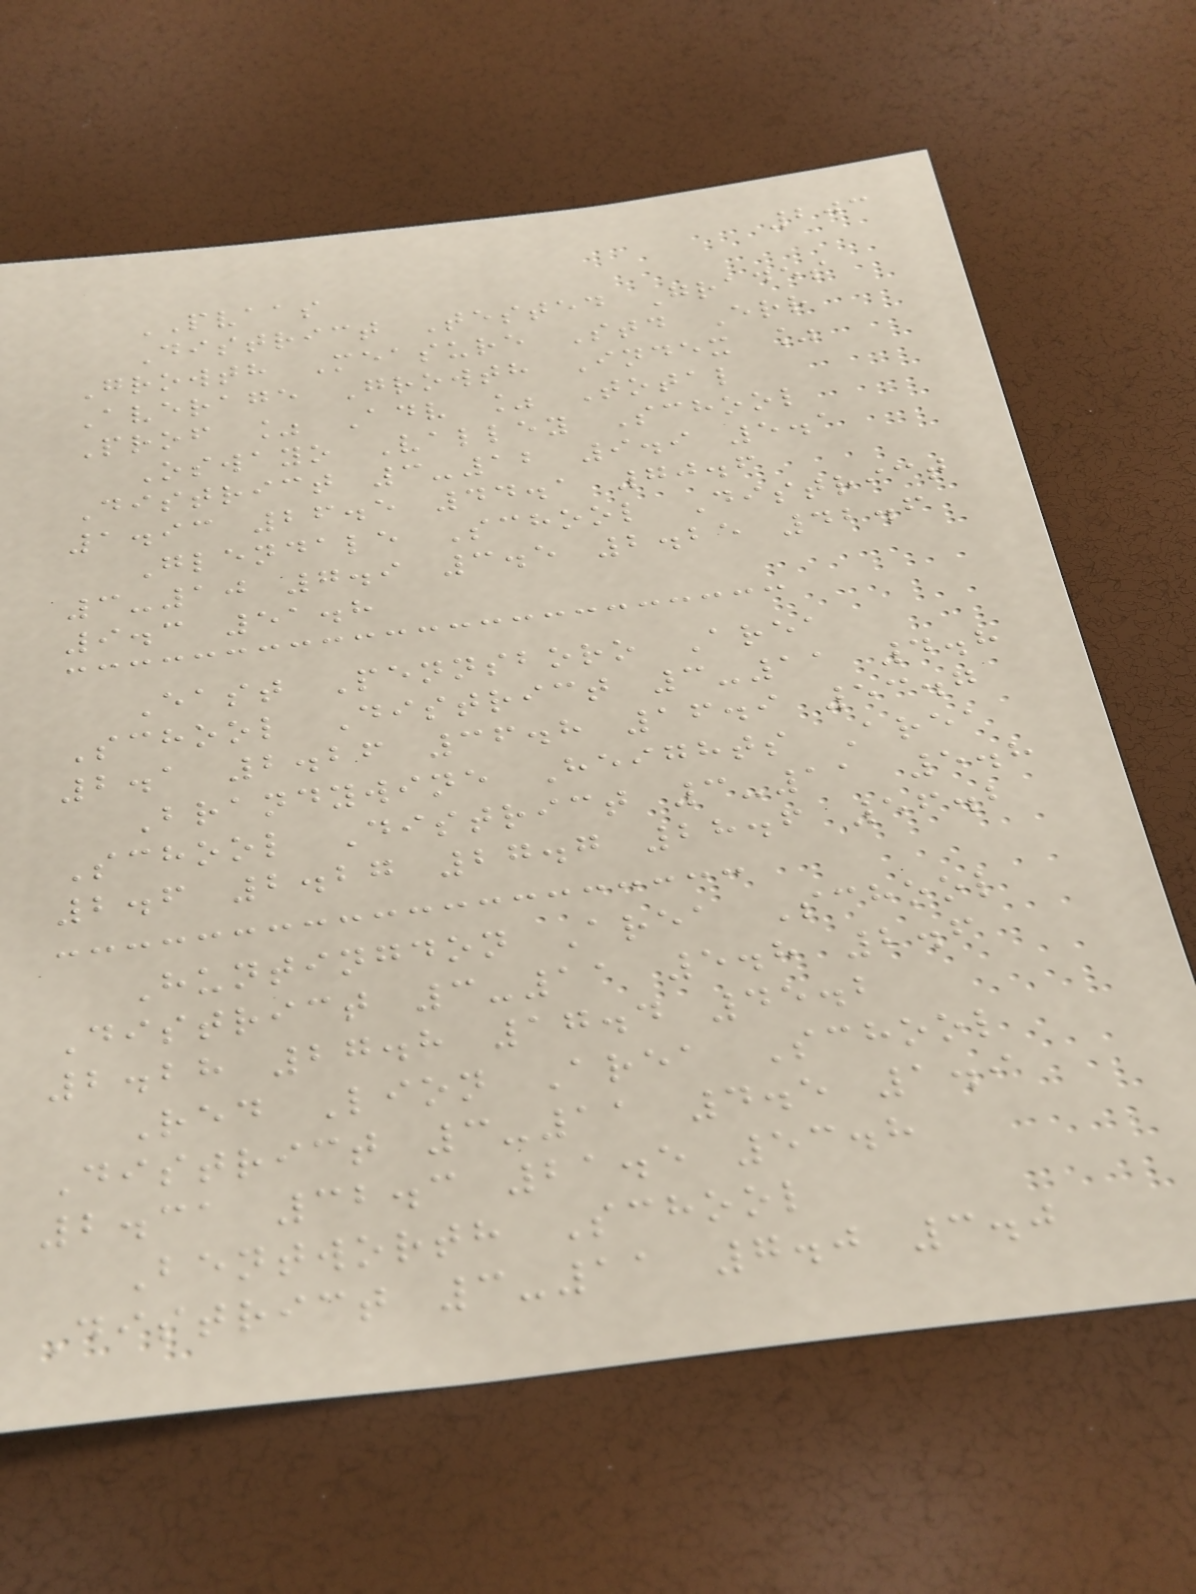203
PVAAS
District Tested Grades
Growth Measure Std Err
Average Growth Index %
Prof % Adv % Total
Oswayo Valley School
District 3-12 9.9 5.1
1.93 26.5 44.1 70.6
Glendale School District
3-10 7.9 3.5 2.25 42.6
9.3 51.8
East Pennsboro Area
School District 3-11 4.8
2.1 2.26 36.8 16.9 53.7
Brandywine Heights Area
School District 3-11 5.8
2.6 2.27 27.7 28.6 56.2
Huntingdon Area School
District 3-11 5.8 2.6
2.28 27.8 17.4 45.2
Red Lion Area School
District 3-11 4.5 1.9
2.31 32.3 21.5 53.8
Bentworth School
District 3-11 7.0 3.0
